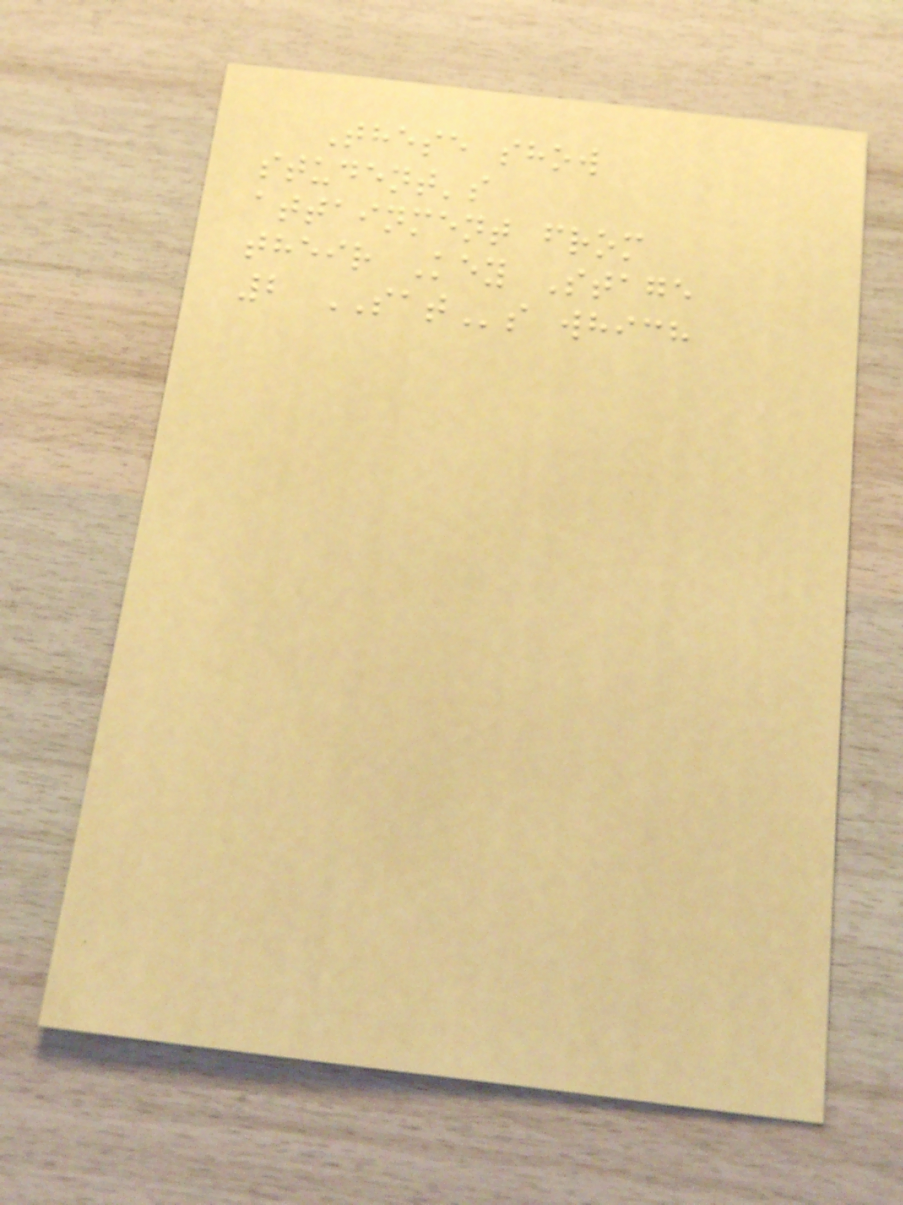These show
student's
attainment from
their Key Stage
2 SATs which
